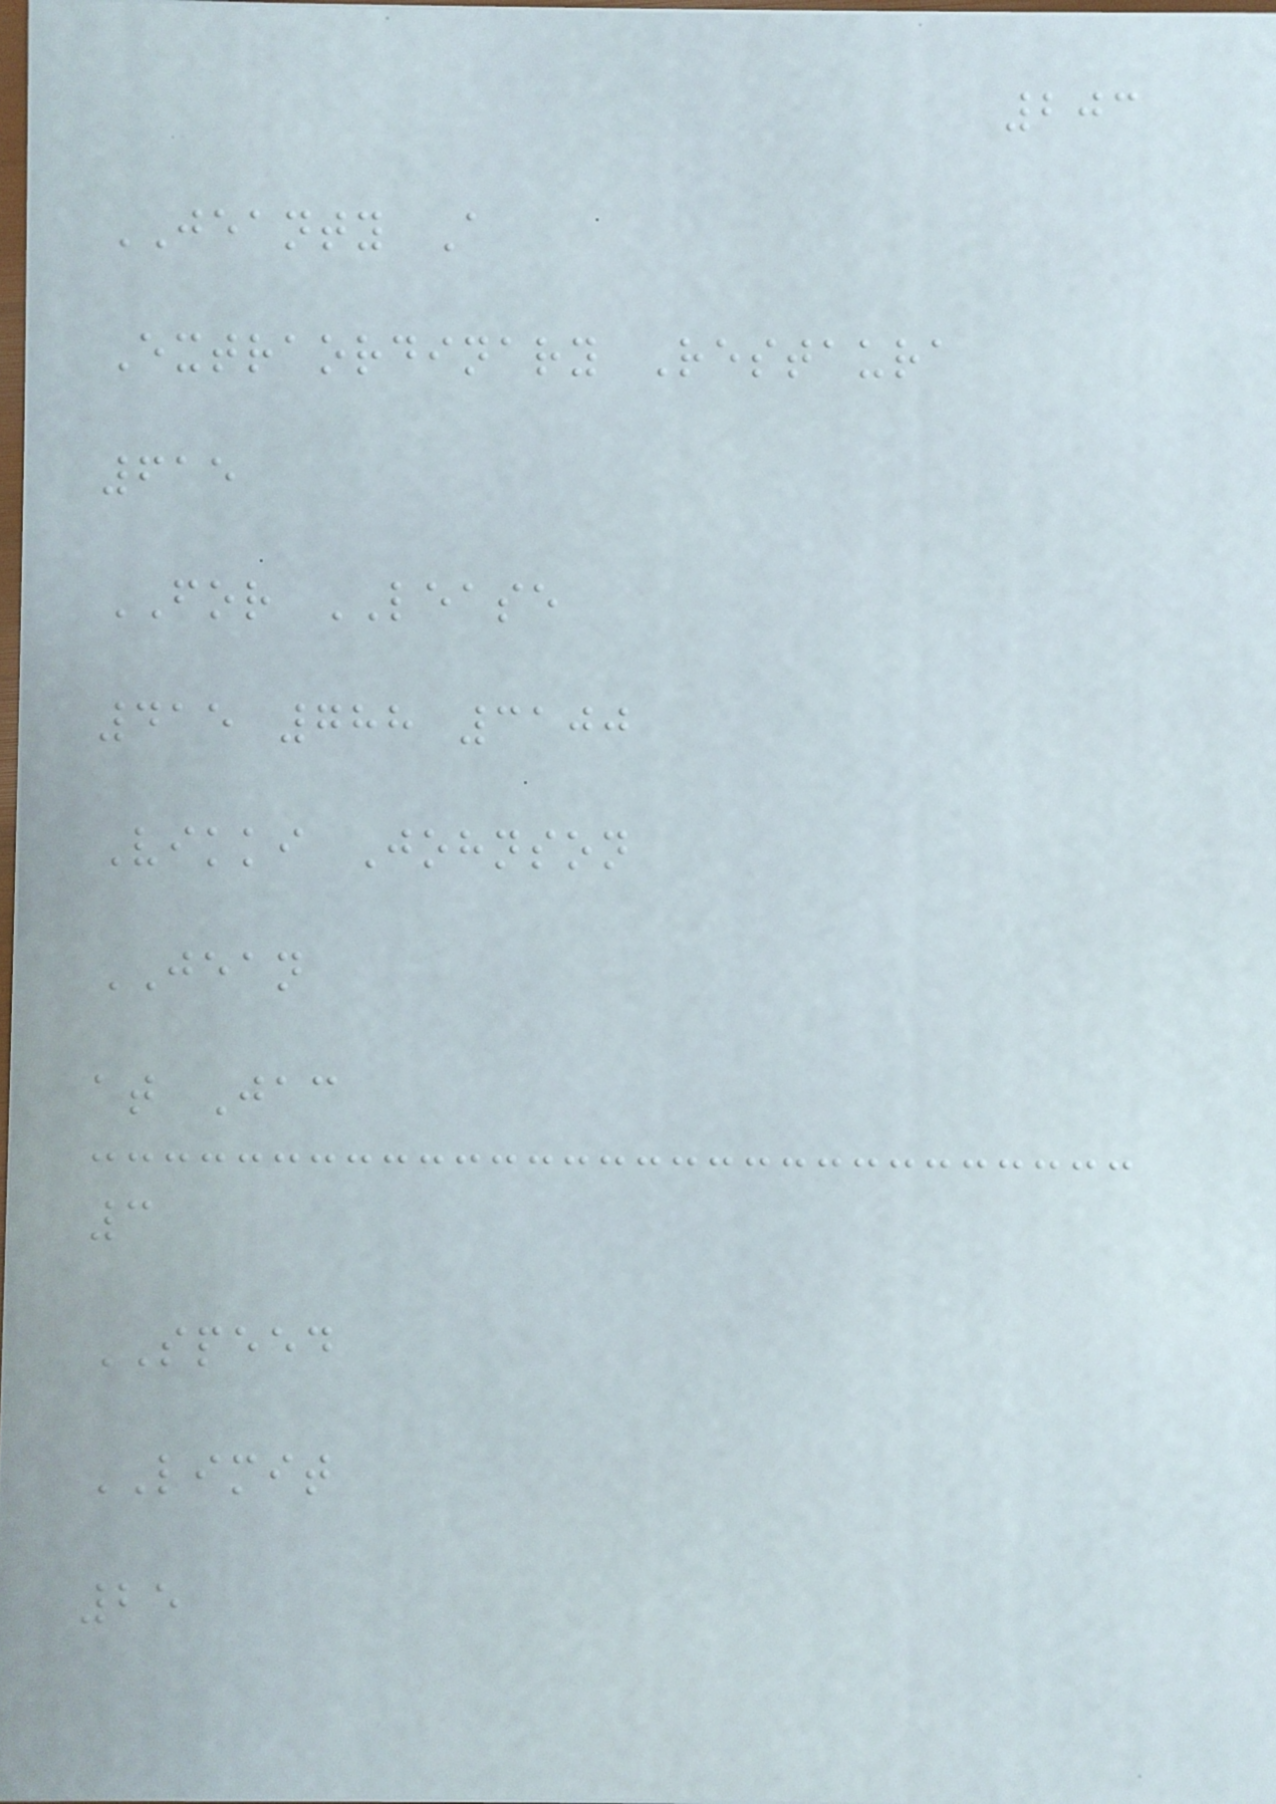203
JEANTY A
Extraordinary Restaura
615
FOR LEASE
415 788 3100
Vikki Johnson
JEAN
at Jac
3
SPEED
LIMIT
25
